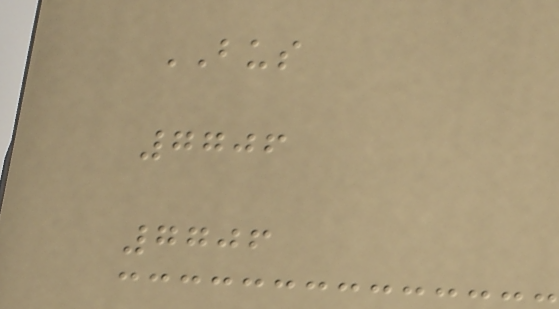BUS
7706
7706
